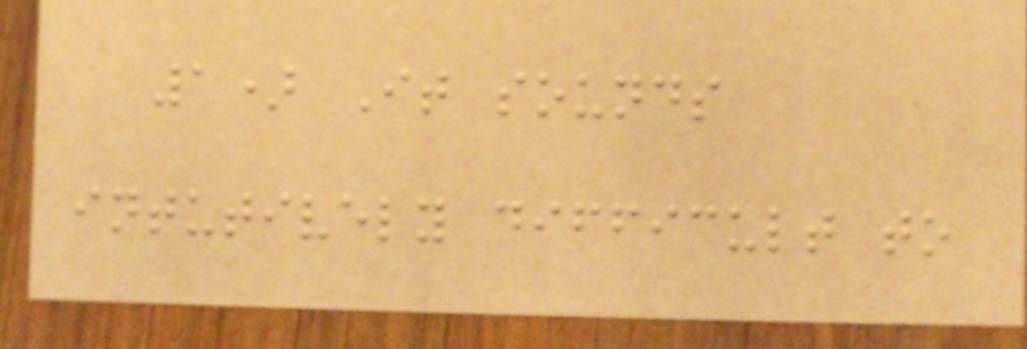1) It sounds
intutively difficult to
